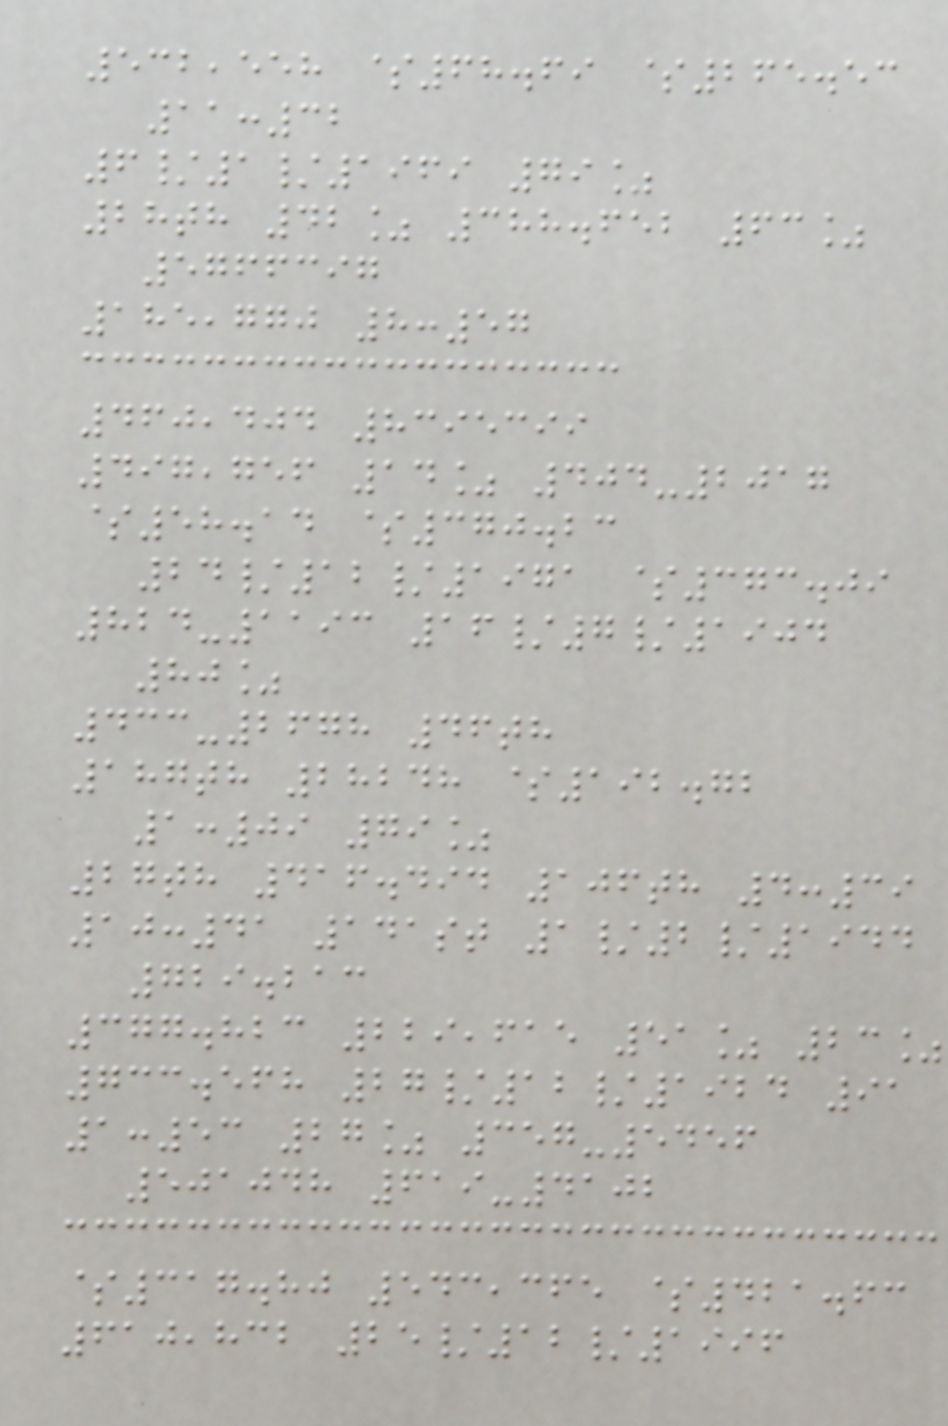532,558 $68.69 $265.53
11:32
6/1/1969 79%
28th 42% 388.652 63%
5766397
185,770 8:57
460,404 8395399
497,756 14% 404-2017
$58.14 $370.23
24/12/1971 $373.09
824-1193 16/7/1904
80%
433-2678 46th
187th 28248 $192.72
1:09 79%
27th 416.494 106th 4:39
10:41 141st 1/2/1944
729.213
377.823 229,615 51% 23%
733.568 27/12/1924 91
1:53 27% 357-5456
501048 619-4102
$317.80 543,365 $421.63
610,832 25/12/1996
